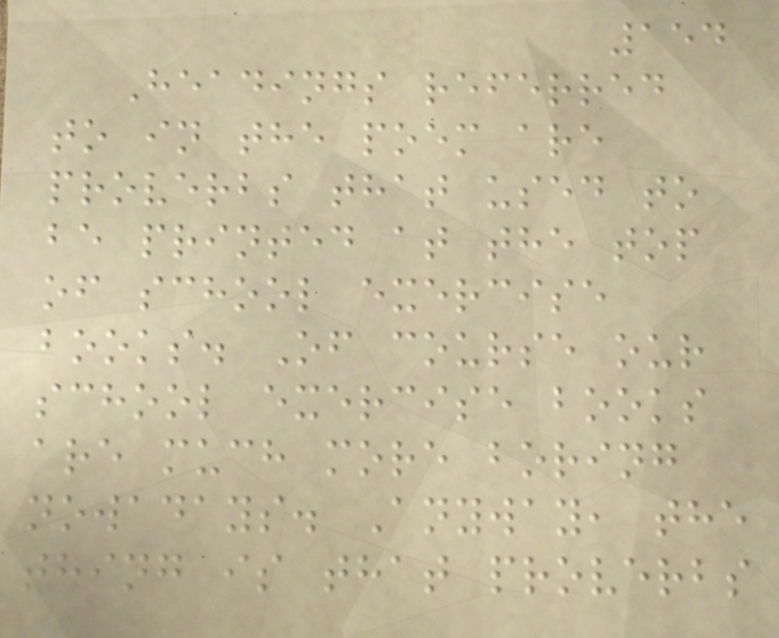154
Headings referred
to in the poem are
proverbs that used to
be printed at the top
of school exercise
books. Of course our
school exercise books
are much more boring
nowadays. Anyway, the
thing is that proverbs
